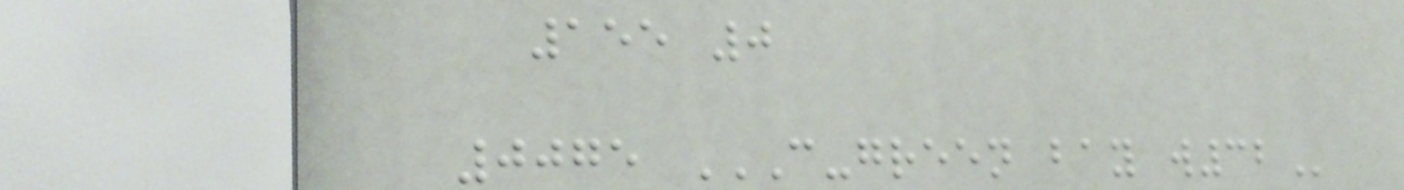155 0
0075 C-GREEN BAY W32
